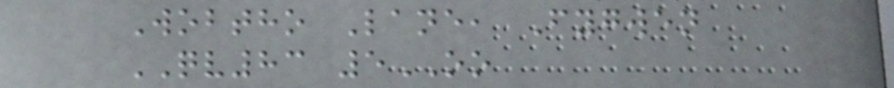Wobtho Lane, Fygwen
QV83 5OO
